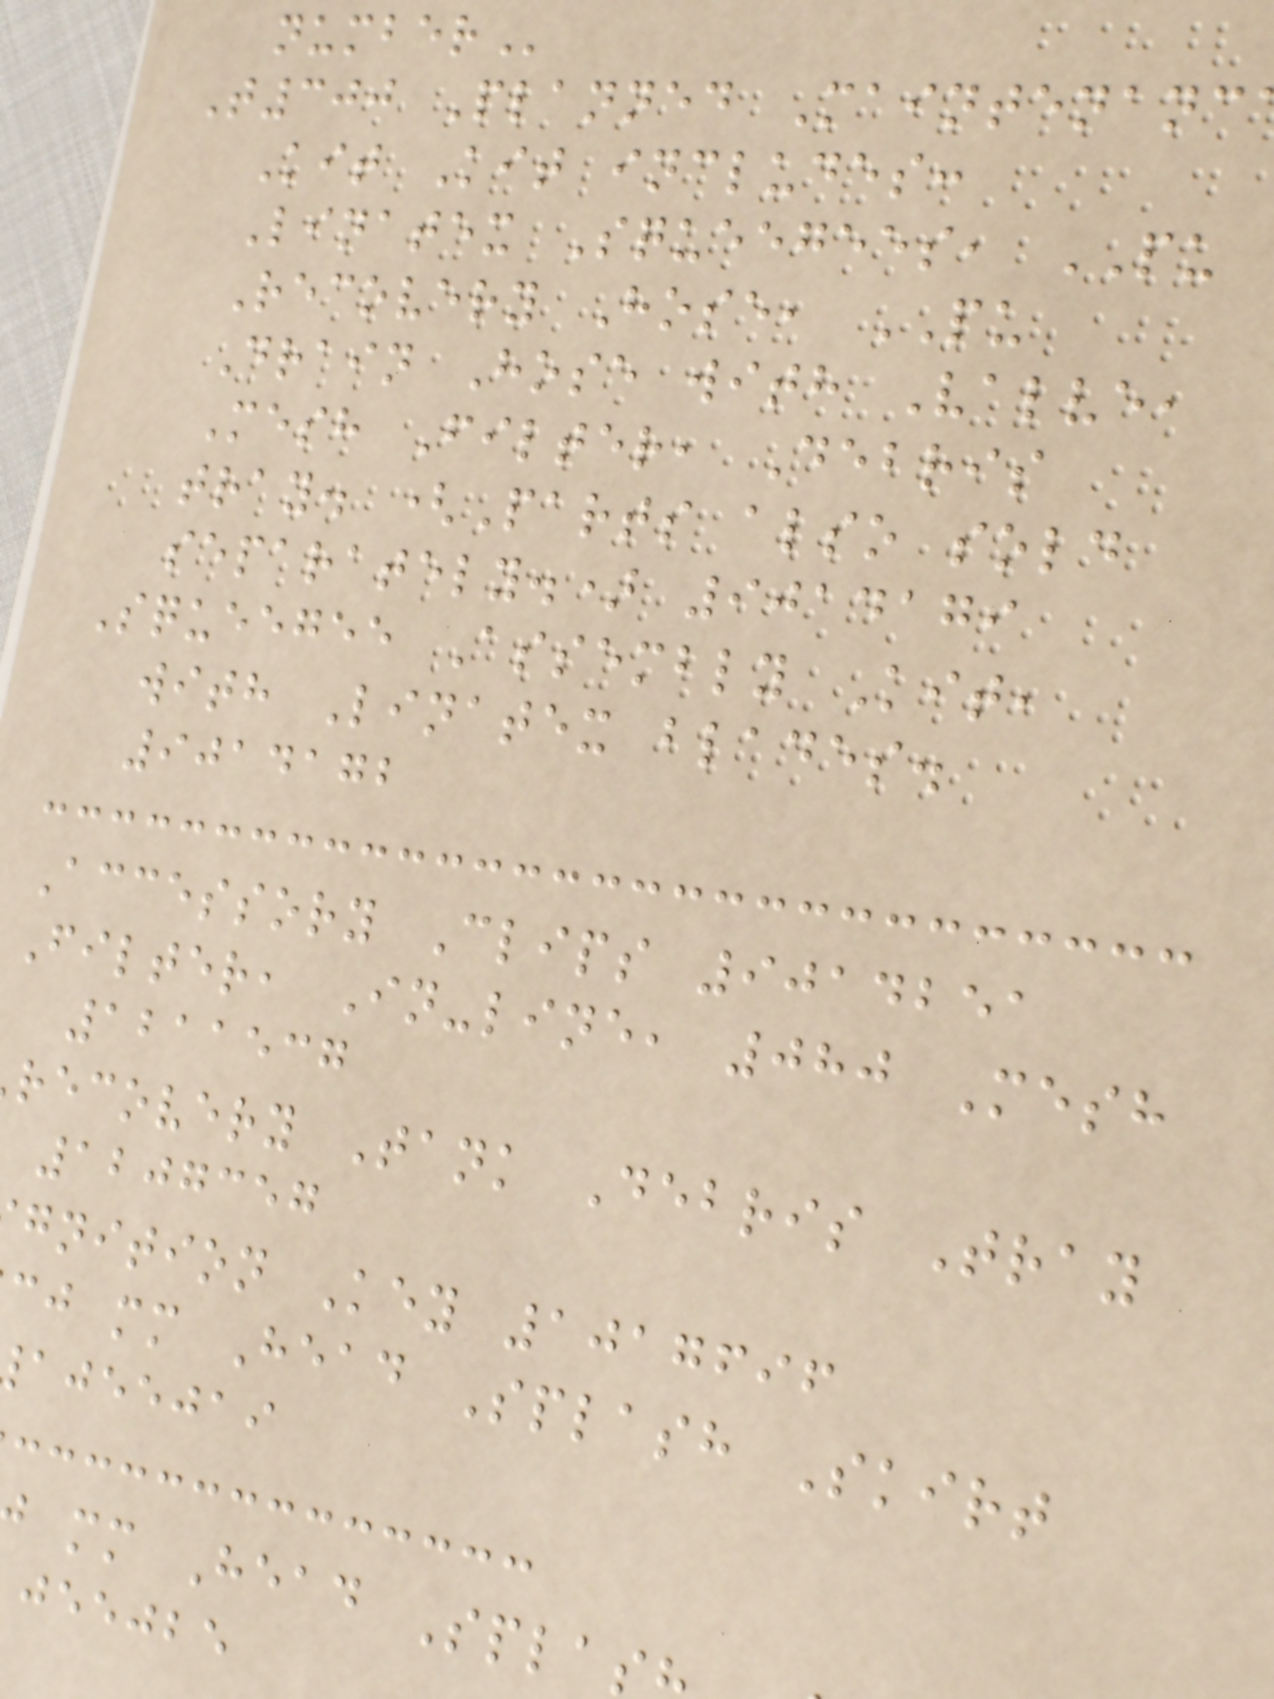T300 Planned Maintenanc
Kit Kit includes:
Linatex Squeegees, PU
Recovery Hose, PU
Drain Hose with Valve,
Mesh Filter, Debris
tray. (Parts also sold
separately.) 9014179
Squeegee Assembly Kit,
with Linatex blades.
9014172
Accessory Clips 9014251
Filter, In-line, 080 Mesh
1211537
recovery Tank Debris Tray
1207357
gnition Key 1017696
cj mm Head Splash Skirt
ajeejai
mm Head Spla
jeejbe
